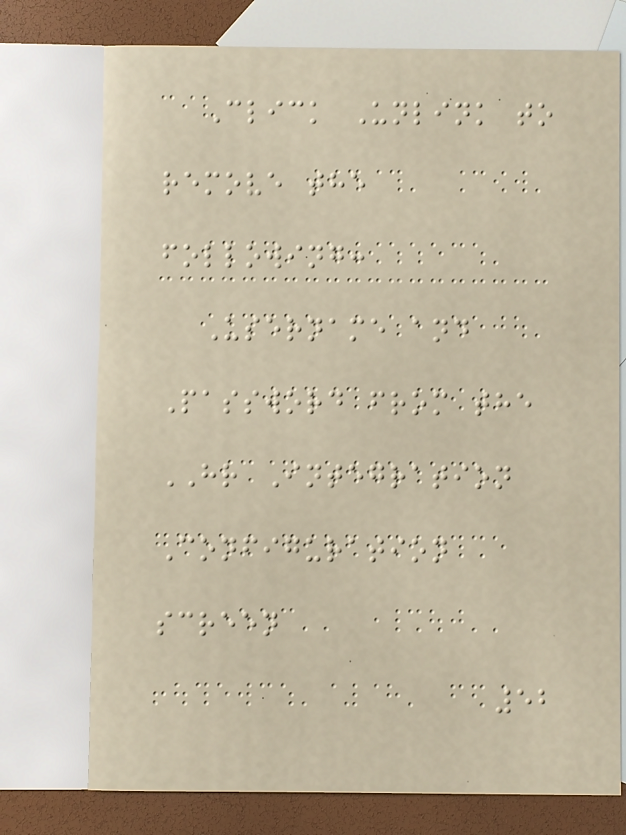Click Unlink to
remove the
following:
Username and
Password from the
HR Integration
Configuration
screen
52
